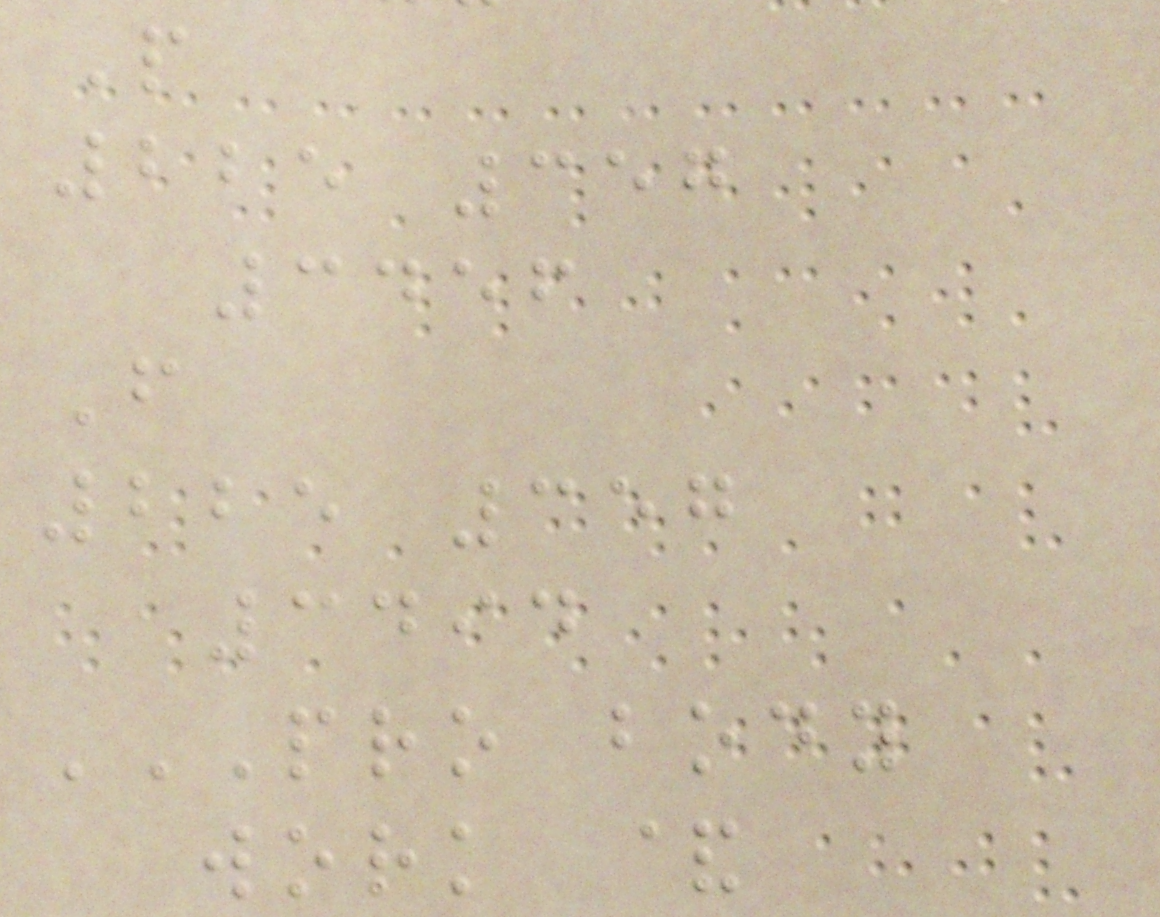P
225 357
3456
F
225 357
3494
PRO BODY
WORK &
